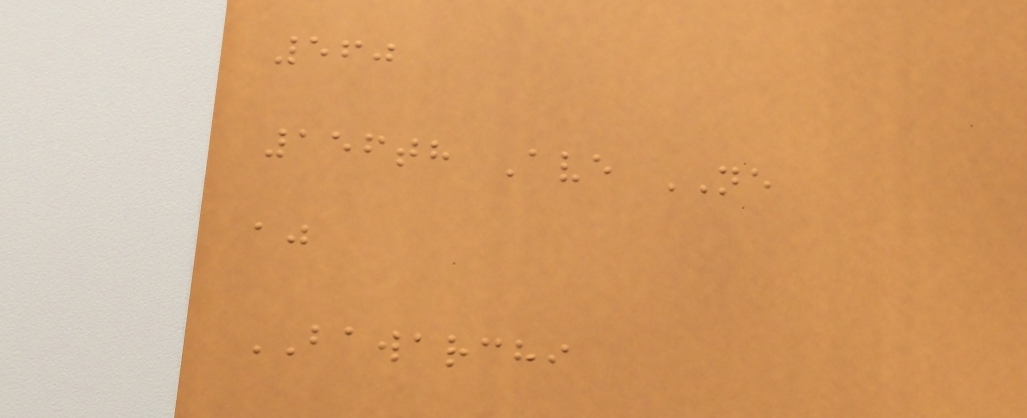560
156th Ave NE
aj
BAWARCHI
